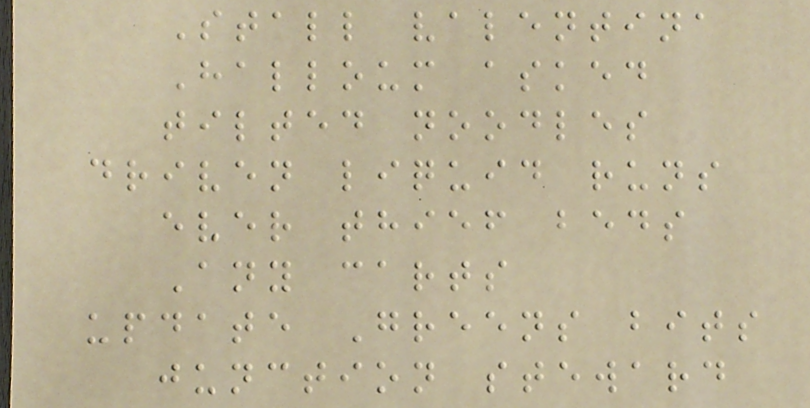Stall valentina
Halloum asked
tilted noodles
driven liquid runs
ever thief beds
Any carts
update Greens bits
junction steward
